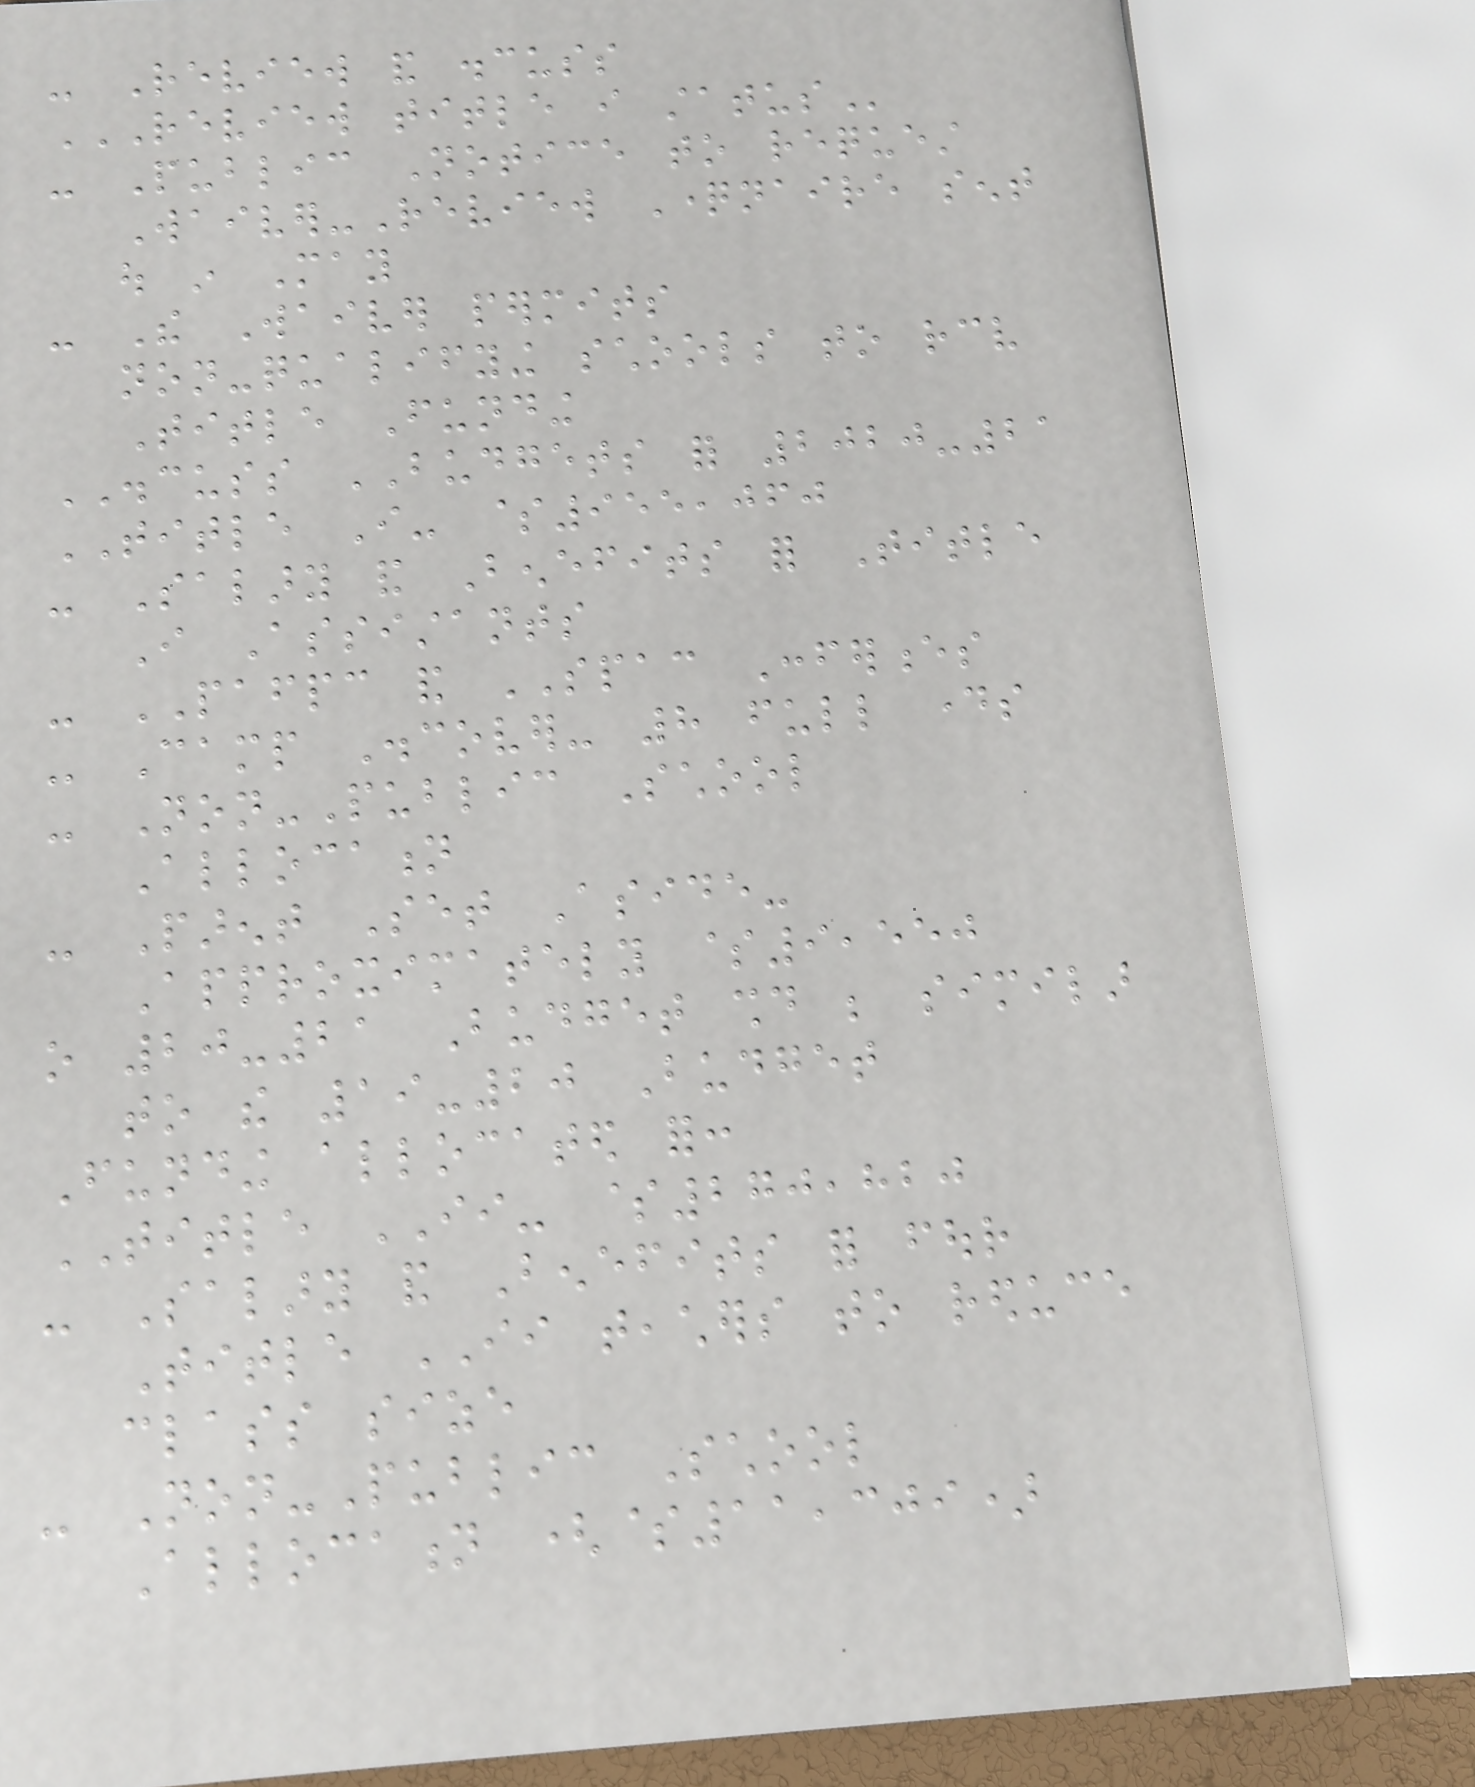- Review and discuss
REVIEW TITLE I STATUS
- Public Notice to request
Waiver-Review Questionnaire sent
out in May
- The Waiver permits
non-qualifying schools to receive
Title Funding
DISCUSS BUDGETS for 2020-21
TITLE I- $955,060
- Salary and Benefits for Title
I Assistants
- PAFPC and SPAC Conferences
- Camp Discover- 8 full days
- Non-Public School
Allocation
- Parent Set Aside-
Approximately $9,550
o 20-21 Budget should be similar
to the 19-20 Budget
Funding allocated for:
TITLE II- $270,820
- Salary and Benefits for four
Title II teachers to reduce
class size
- Non-Public School
Allocation ($11,309)
